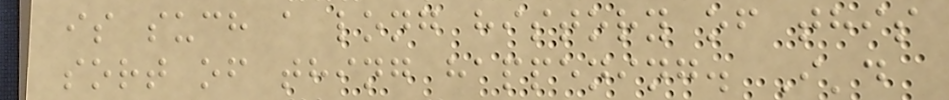is such a long history of this
sort of thing happening. I'd
